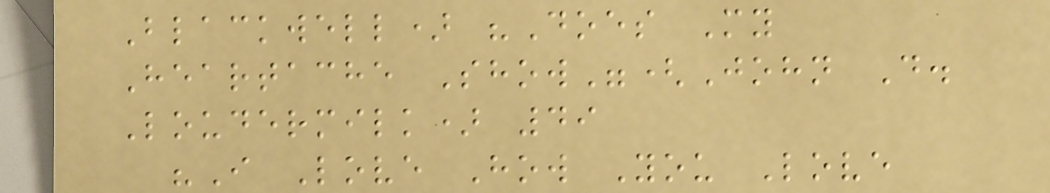Blackwell) "Does My
Heartache Show"(John D.
Loudermilk) 49
"I Love How You Love
